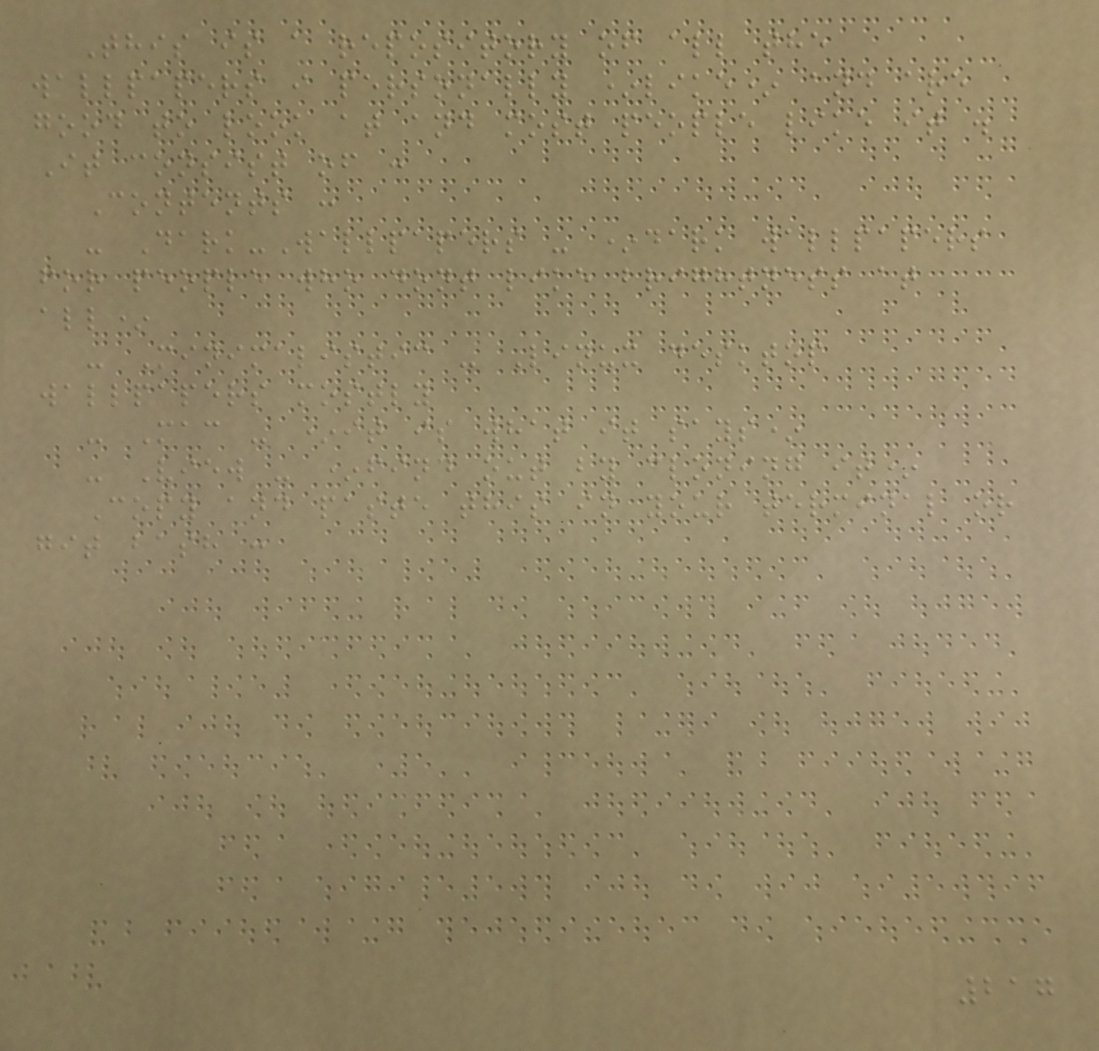This is a repository of all the
wallpapers i personally *like* and are
good to look at and most people like it .
It consist of :
Contents :
- Dark-Wallpapers - *dark wallpapers
for people who dont like brightness at
all*
- Minimalistic - Linux desktop
wallpapers mostly
- Mac - *it is what it says*
- View - *find out by cloning it*
Copy and paste this in your terminal or
git bash :
217
